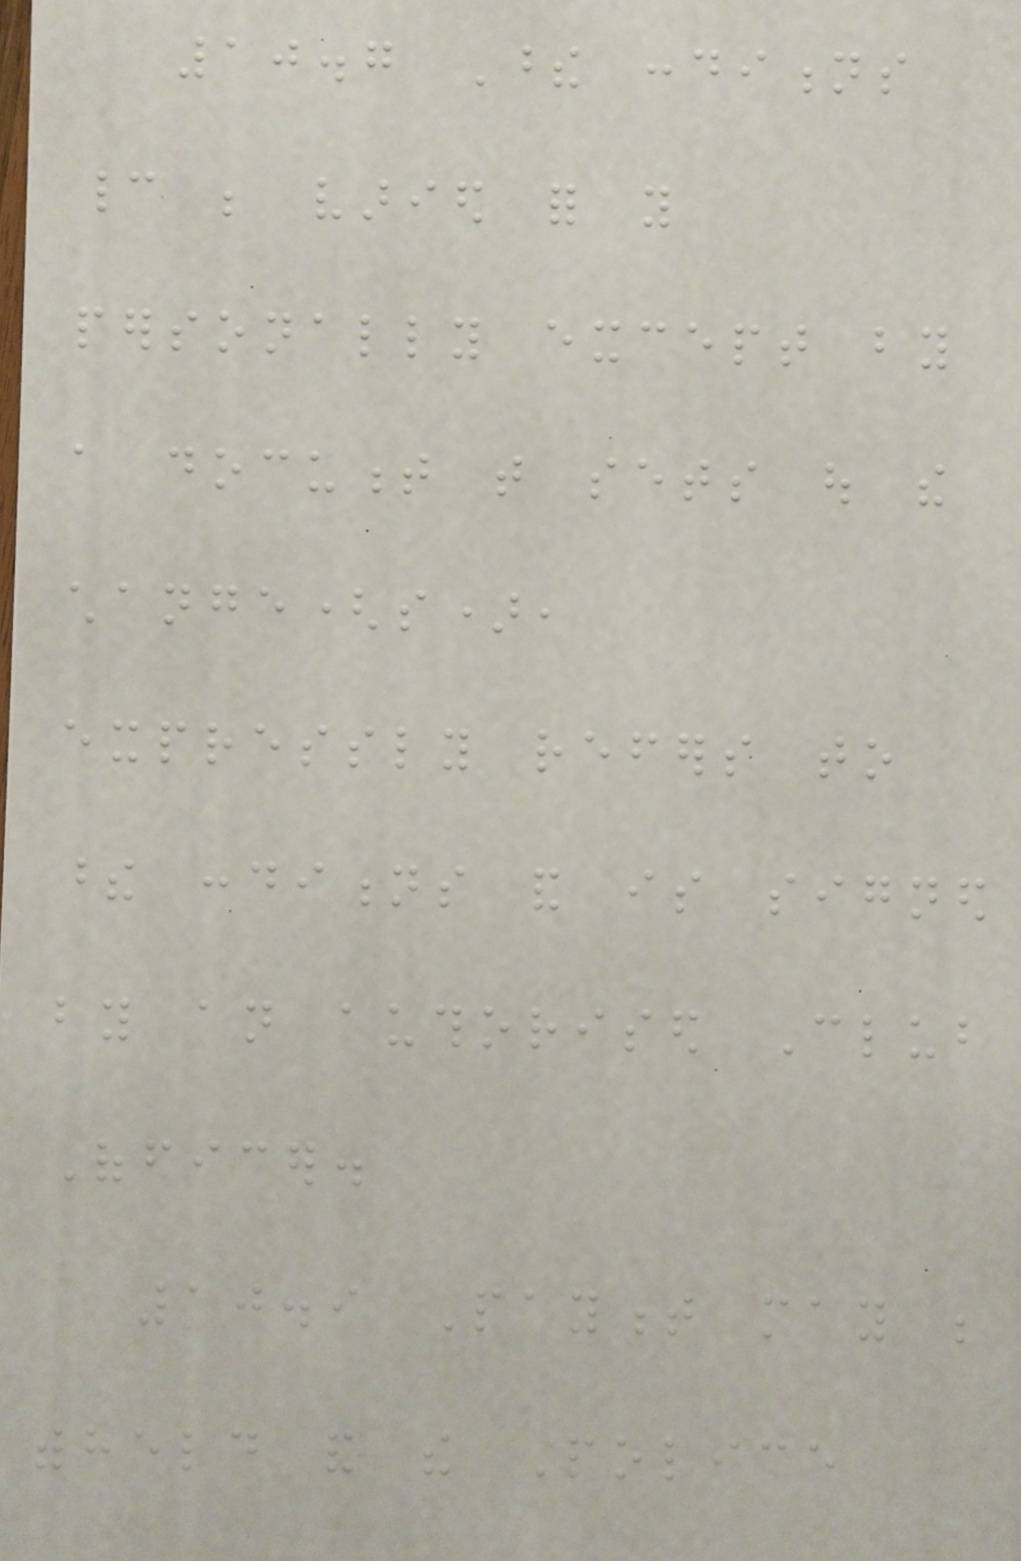10.7 These conditions
cannot be varied for you
personally except by
a document that sets out the
change(s),
expressly refers to
these conditions and is signed
by an authorised Club
Officer.
10.9 Payment may be
withheld and the Police
